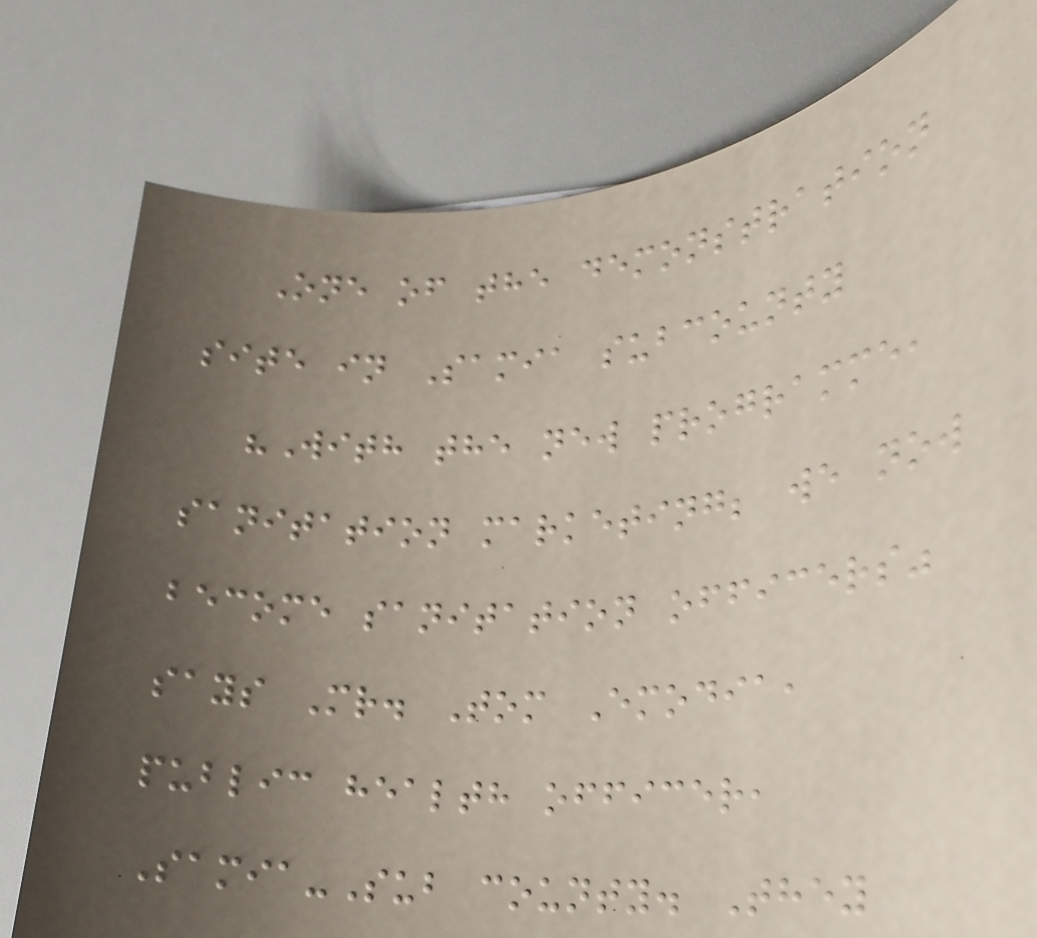One of the demonstration
site in Samia subcounty
"With the new programme,
sanitation marketing; we now
become sanitation officers"
says Mr. Tom Emodia,
public health officer,
Samia-Sub county. They
